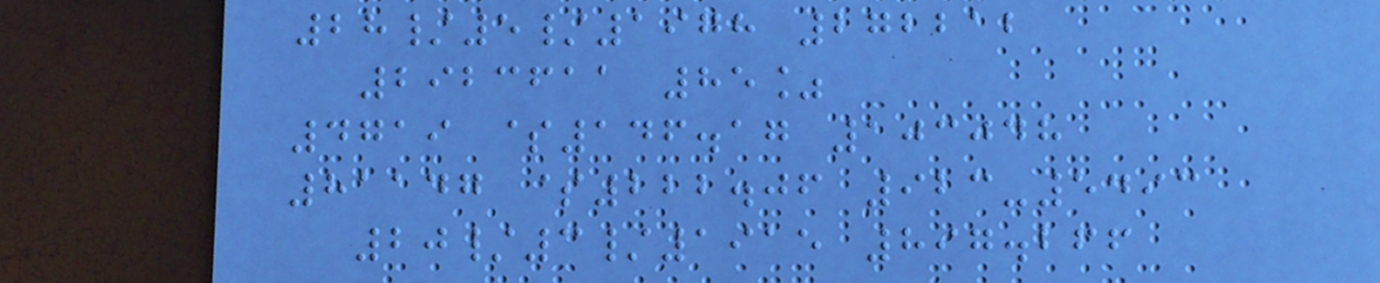28/5/1978 272212
2923611 85%
4719 $146.17 103048
81147 $222.06 923-5493
20/3/1915 897.266
